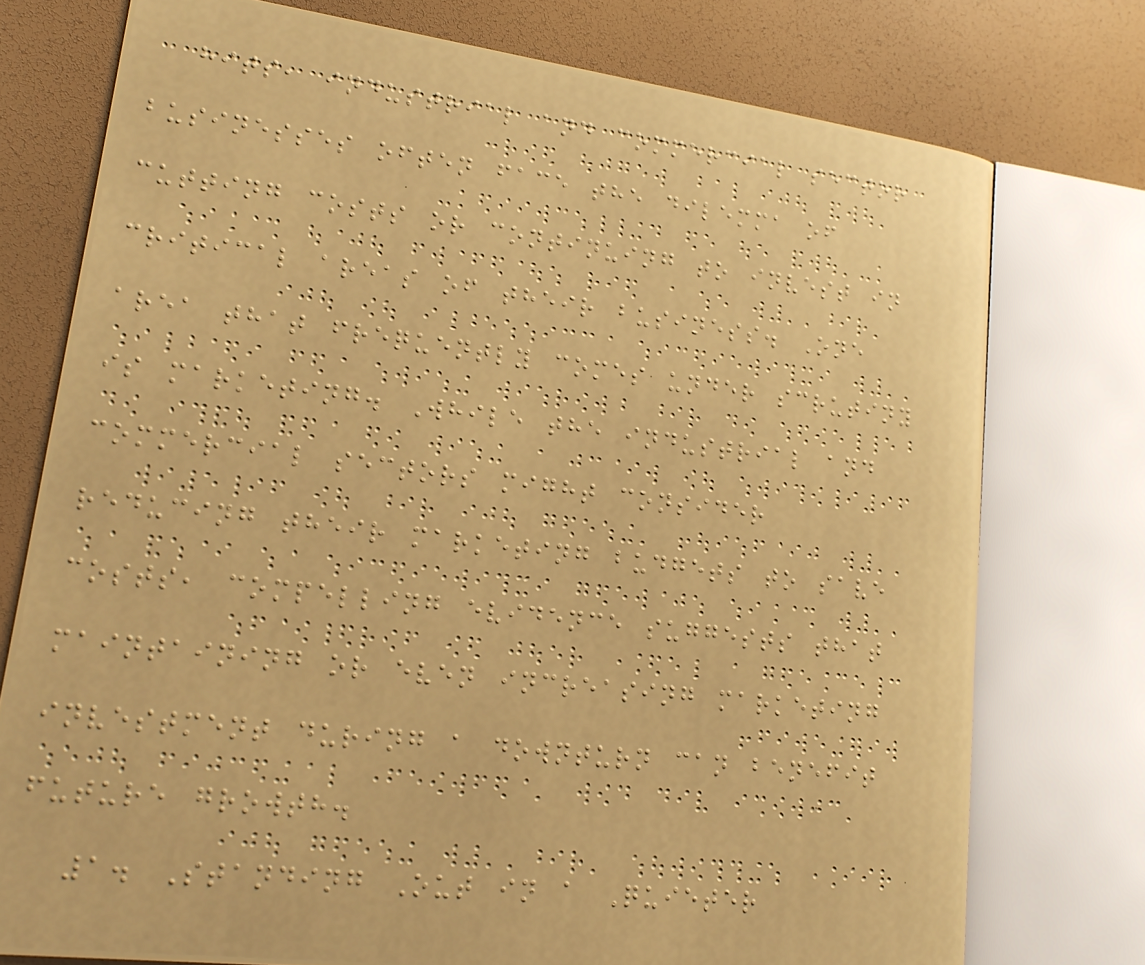hits, industrial and commercial sector
businesses often face the dilemma of
cutting costs or continuing to invest in
critical areas of their business. One
area that frequently comes under scrutiny
is marketing. While the industrial and
commercial sectors might consider
reducing their marketing budgets to save
costs, compelling evidence suggests that
maintaining or even increasing marketing
investment during a downturn can benefit
future growth.
1. Standing Out in a Quieter
